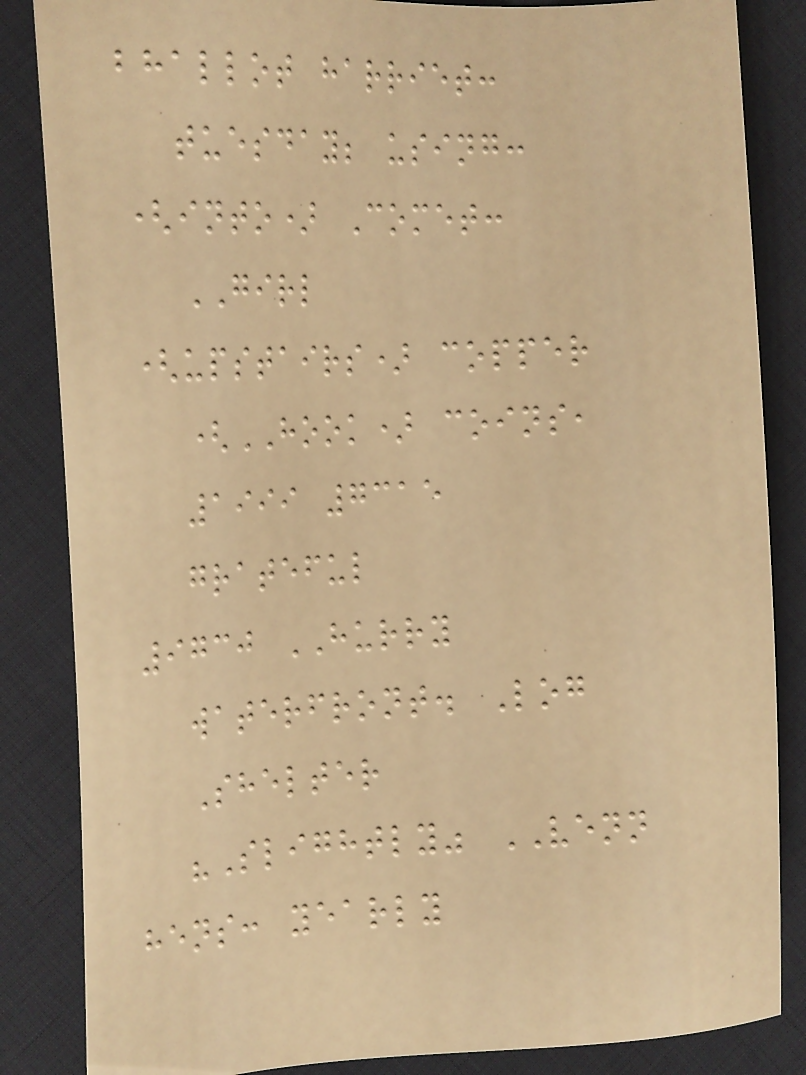bhallot harriet:
tuesday; using:
(into) Comet:
GIRL
(upstairs) copper
(HOOK) coins,
1999 7315
grateful
9730 HURRY
waterfront. Log
Shelter
"Slightly" VENN
hens: yearly
